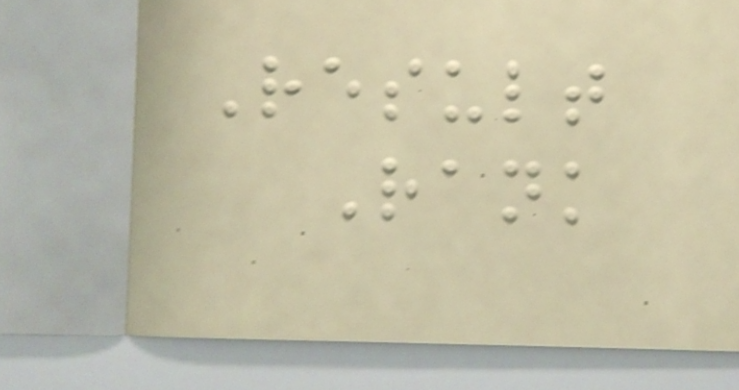Result
Rank
